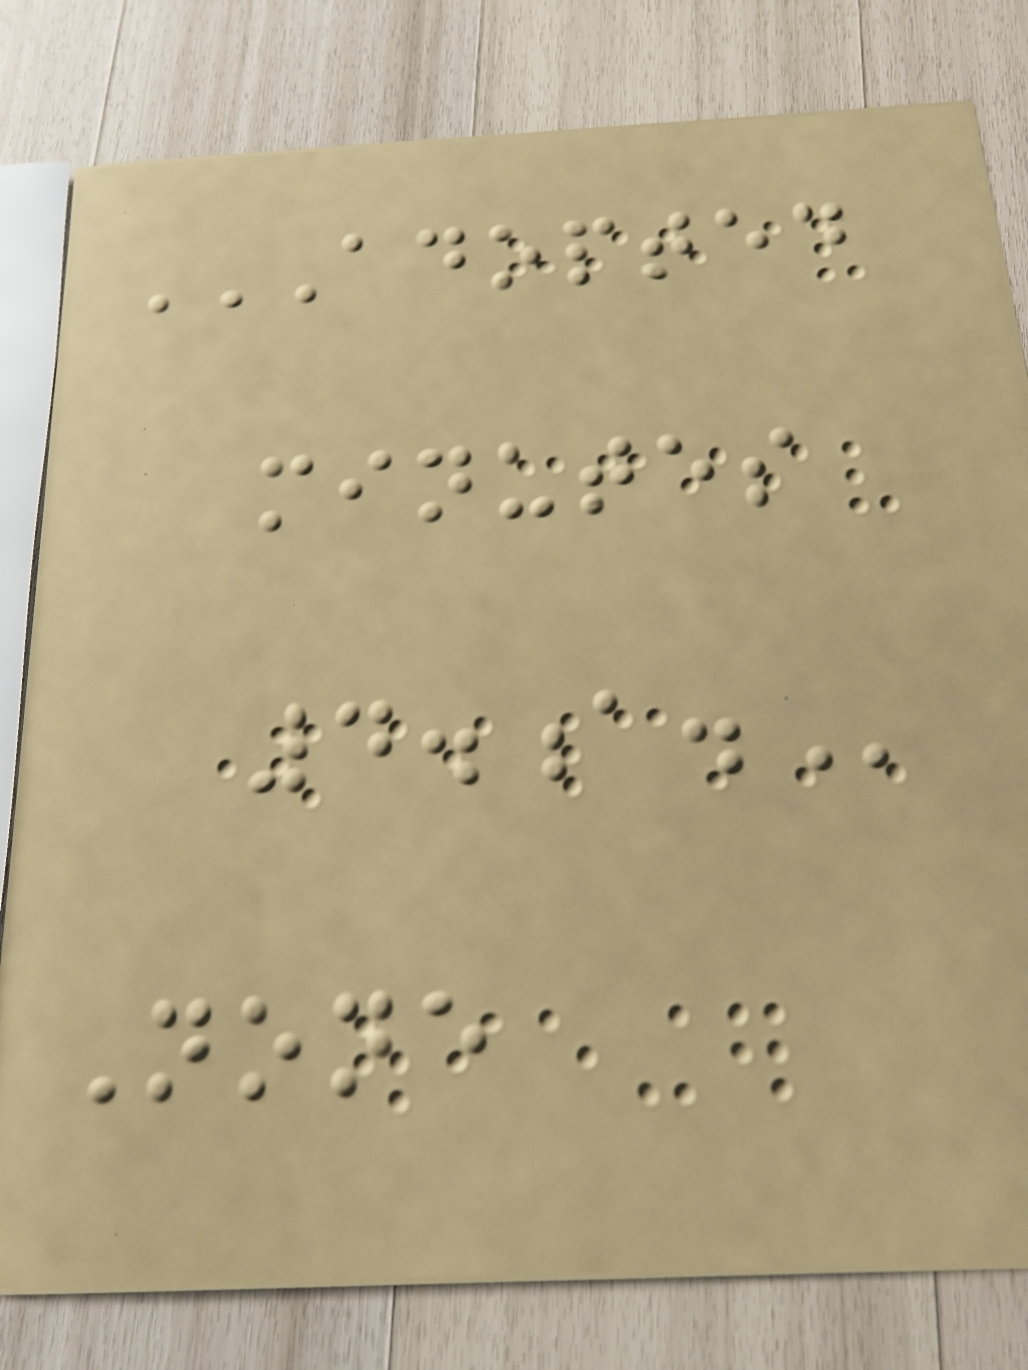ADOPTED
MINUTES
4.A.
None
